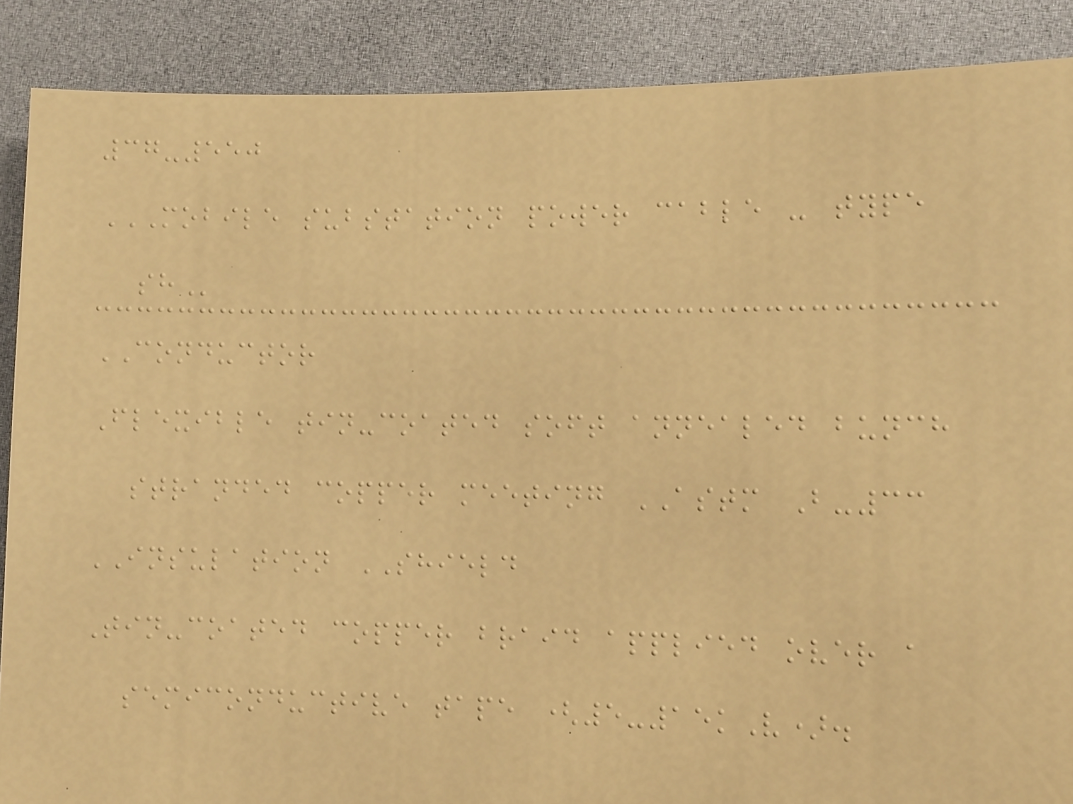37-550
MOBILE SUBSTATION POWER CABLE - TYPE
SH
CONDUCTOR
Flexible tin-coated soft annealed bunch
stranded copper meeting ASTM B-33
INSULATION SHIELD
Tin-coated copper braid applied over a
semiconductive tape (5-15kV).
